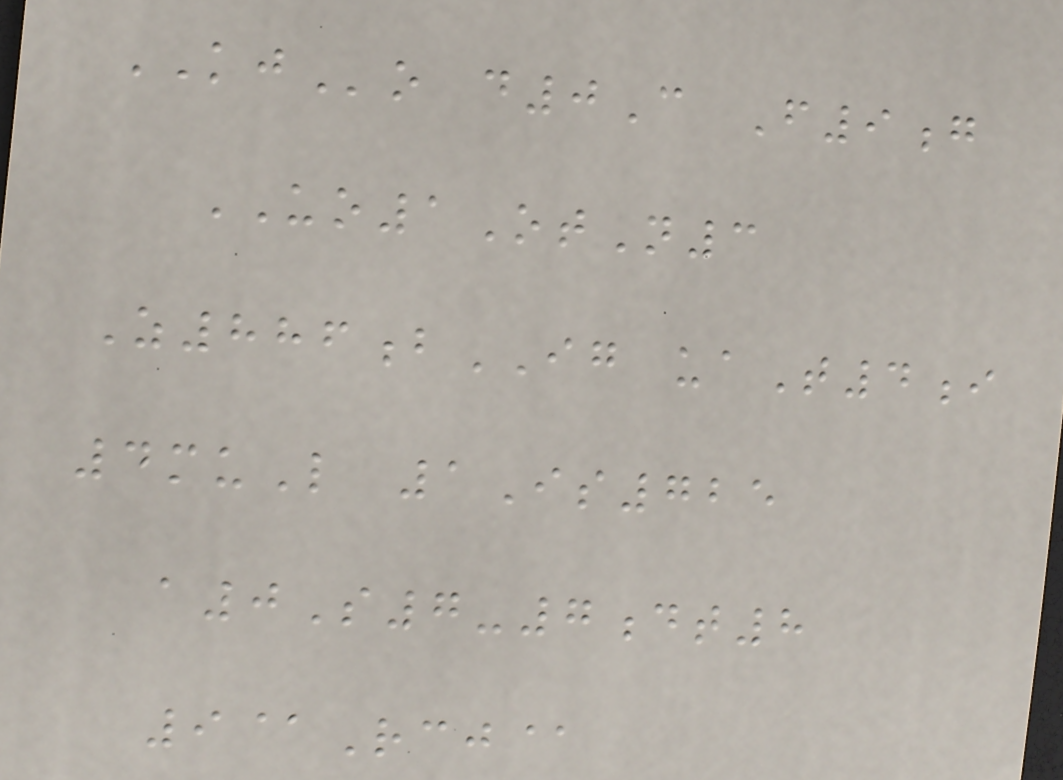KJo d0C F9g
UO1OtN3
Z886bIG uaT4i
4muL 1Is725
a0S7-7dt8
9@Rcj@
